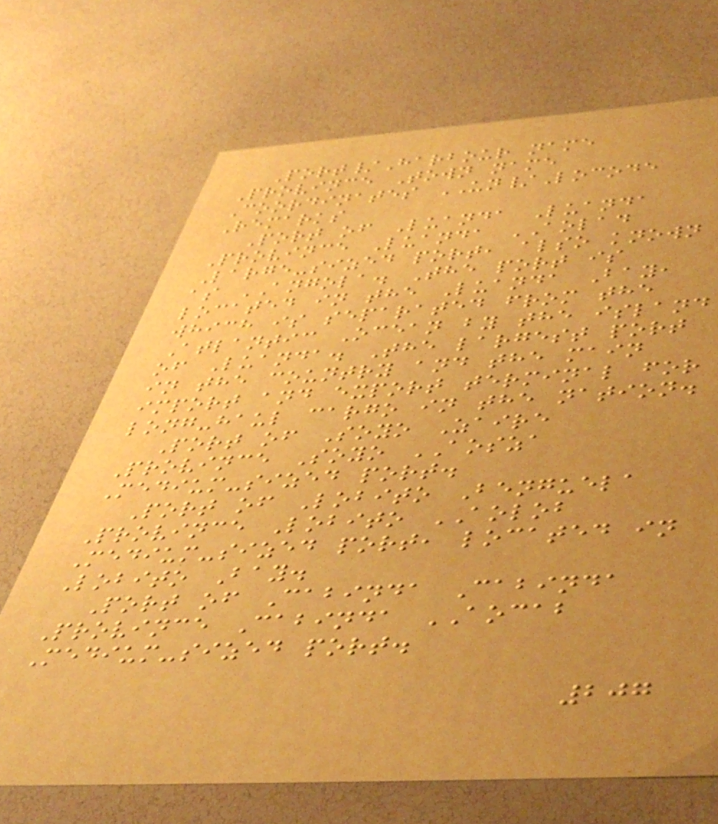Port/Harbour name
Province Town name
Coordinates UN/Locode
Remarks
Port of Luanda Luanda
Province Luanda AOLAD
Large-sized port, also known
as ANGOLA. The port is
located in the Luanda Bay,
which is separated from the
Atlantic Ocean by the island
of Luanda. The largest port
in the country and the main
import and export terminal for
long-haul cargo in the nation.
Port of Soyo Zaire
Province Soyo AOSZA
Medium-sized port.
Port of Lobito Benguela
Province Lobito AOLOB
Medium-sized port, located in
Lobito Bay.
Port of Cabinda Cabinda
Province Cabinda AOCAB
Medium-sized port.
207
